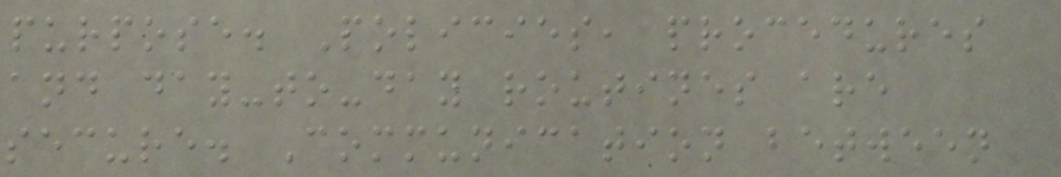purpose. Policies, procedures
and day-to-day routines are
secure. Communication between
